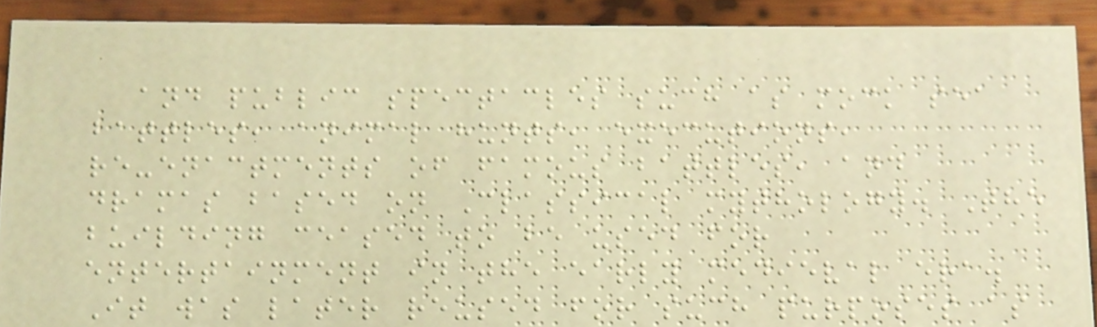and public spectacles such as mock sea
battles, animal hunts, executions,
re-enactments of famous battles, and
dramas based on Classical mythology. The
building ceased to be used for
entertainment in the early medieval era.
It was later reused for such purposes as
